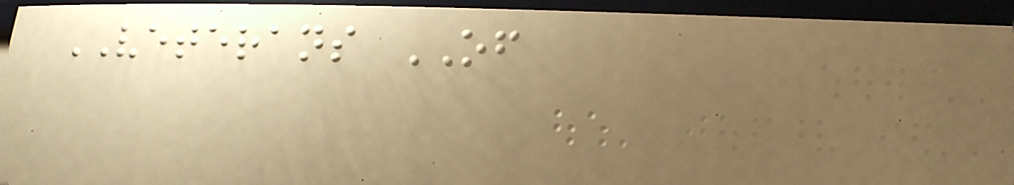VETERANS OF
